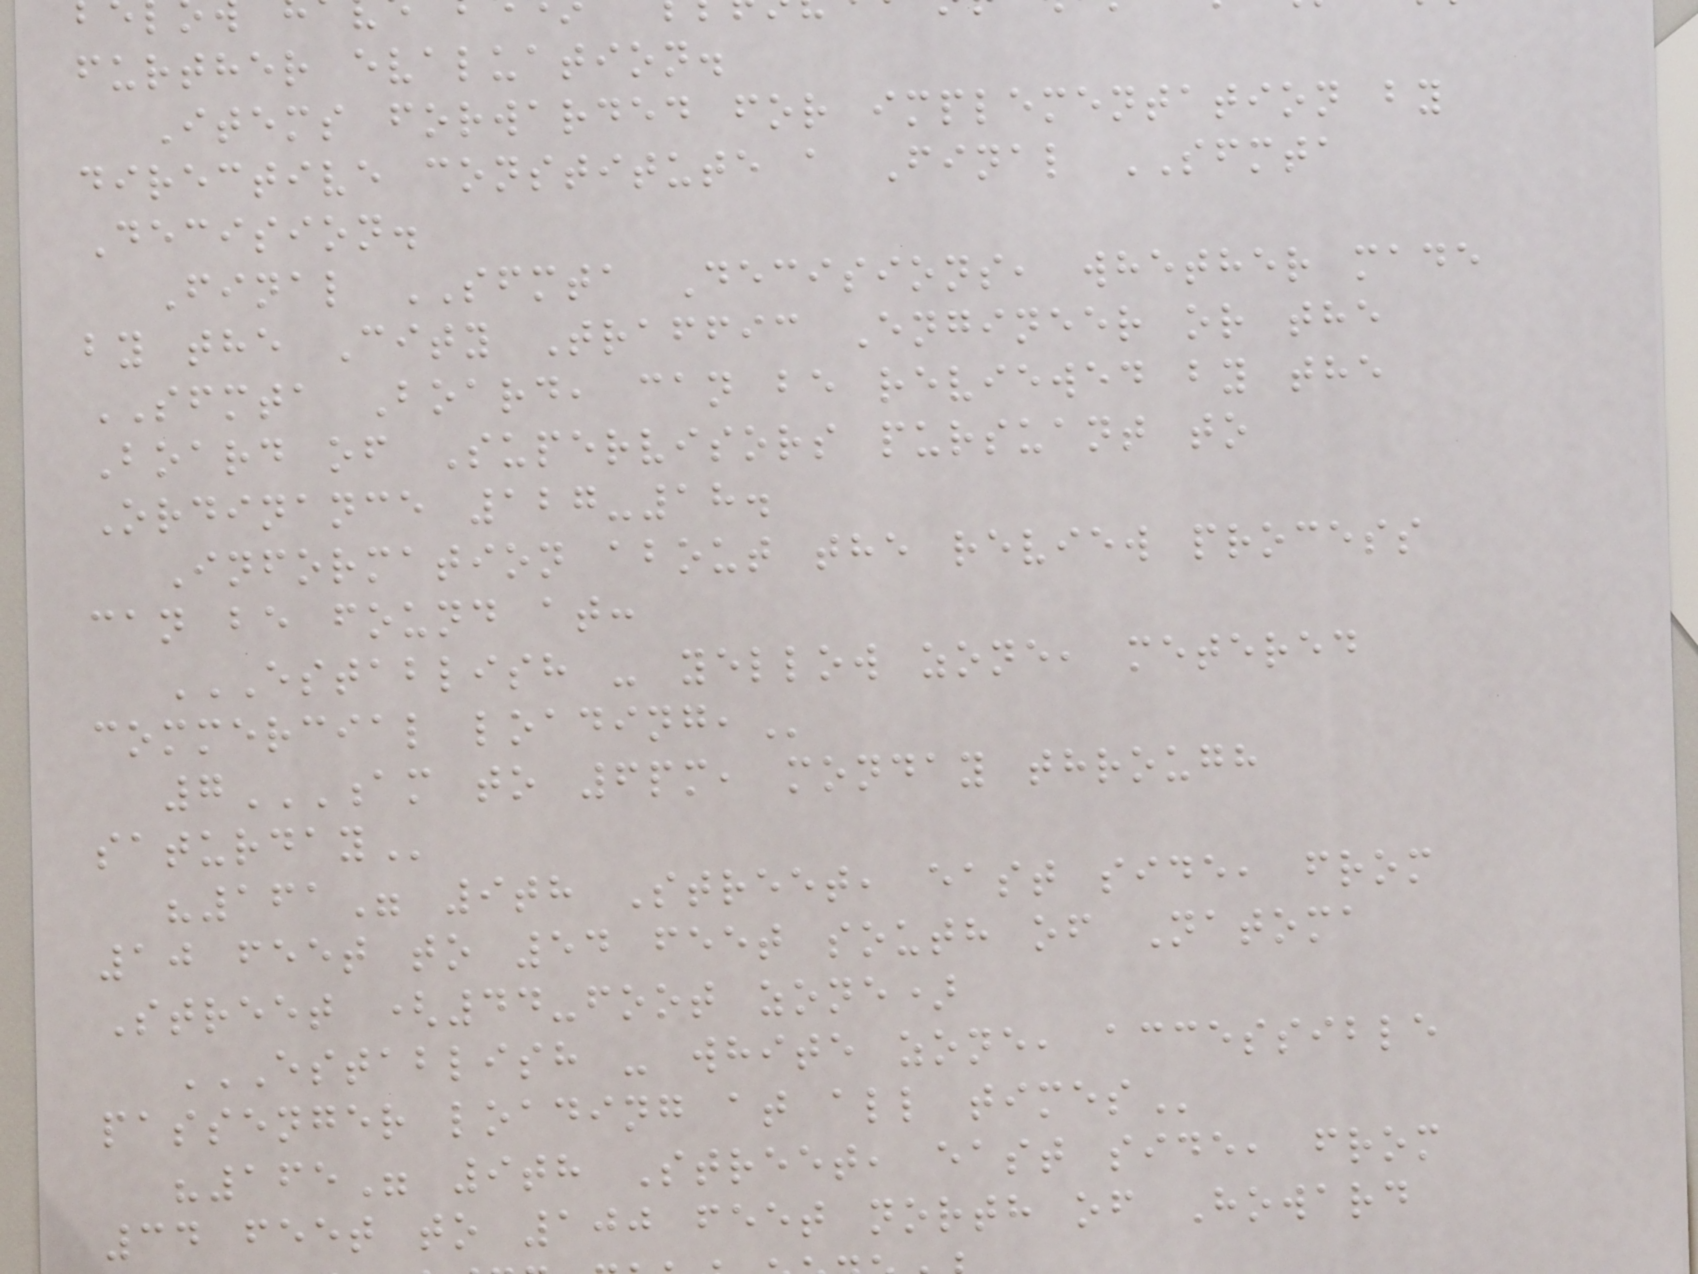further evaluation.
Items forwarded for implementation by
directive constitute a Final SFMTA
Decision.
Final SFMTA Decisions, whether made
by the City Traffic Engineer or the
SFMTA Board, can be reviewed by the
Board of Supervisors pursuant to
Ordinance 127-18.
Information about the review process
can be found at:
ESTABLISH - YELLOW ZONE, METERED
commercial
7AM TO 6PM, MONDAY THROUGH
"161" 9th Street, east side, from
10 feet to 54 feet south of Natoma
Street (44-foot zone)
ESTABLISH - WHITE ZONE, ACCESSIBLE
passenger loading at all
"165" 9th Street, east side, from
34 feet to 100 feet north of Howard
